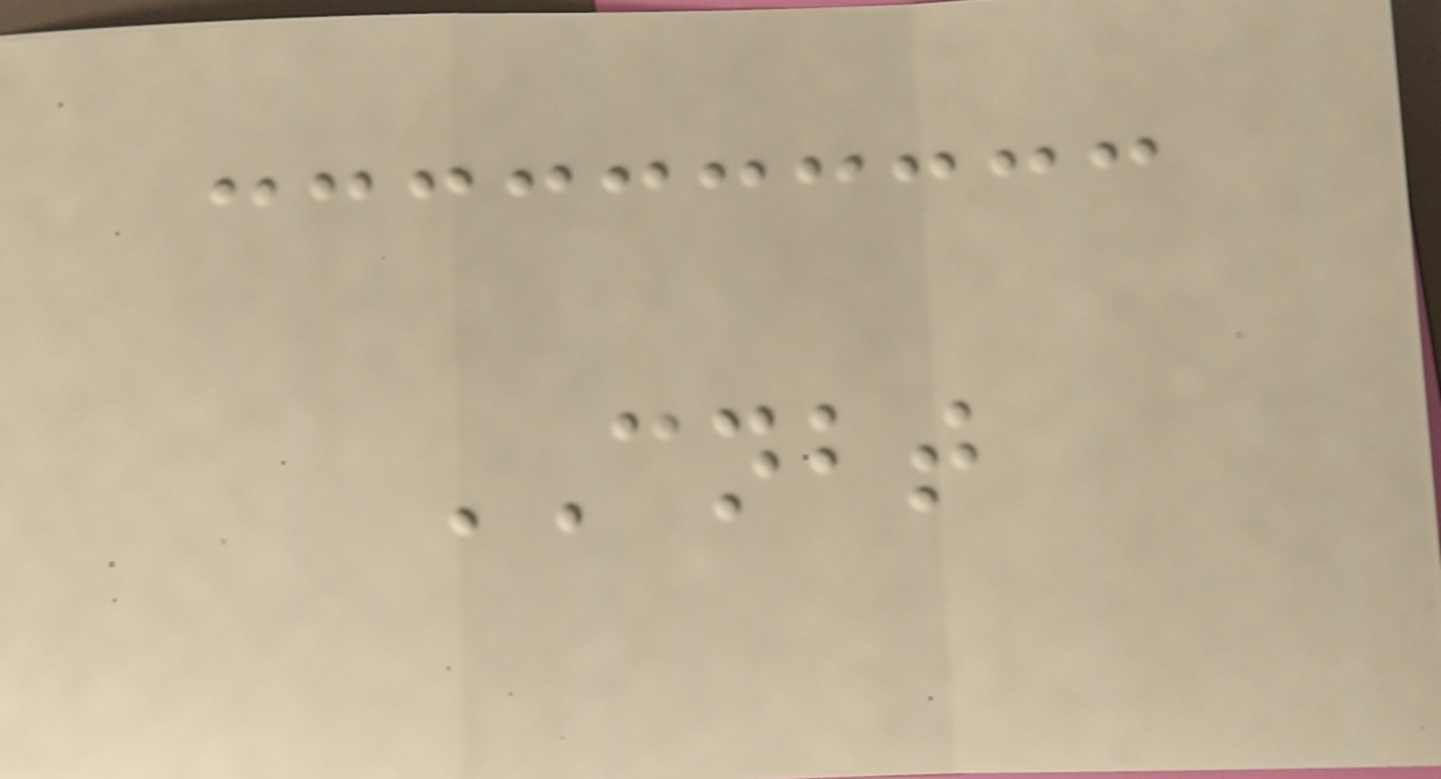CNBT
